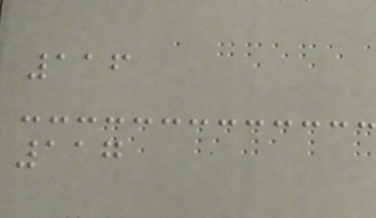116
117
